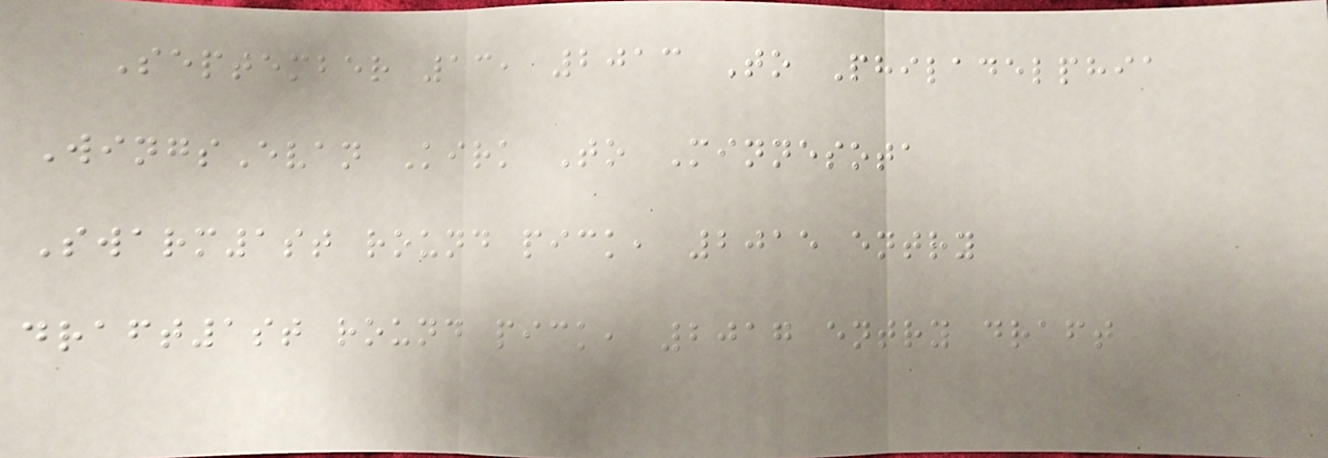September 13, 2013 To Philadelphia
WingsEvan Kirk To Minnesota
Swarm1st round pick, 2015 entry
draft1st round pick, 2017 entry draft
